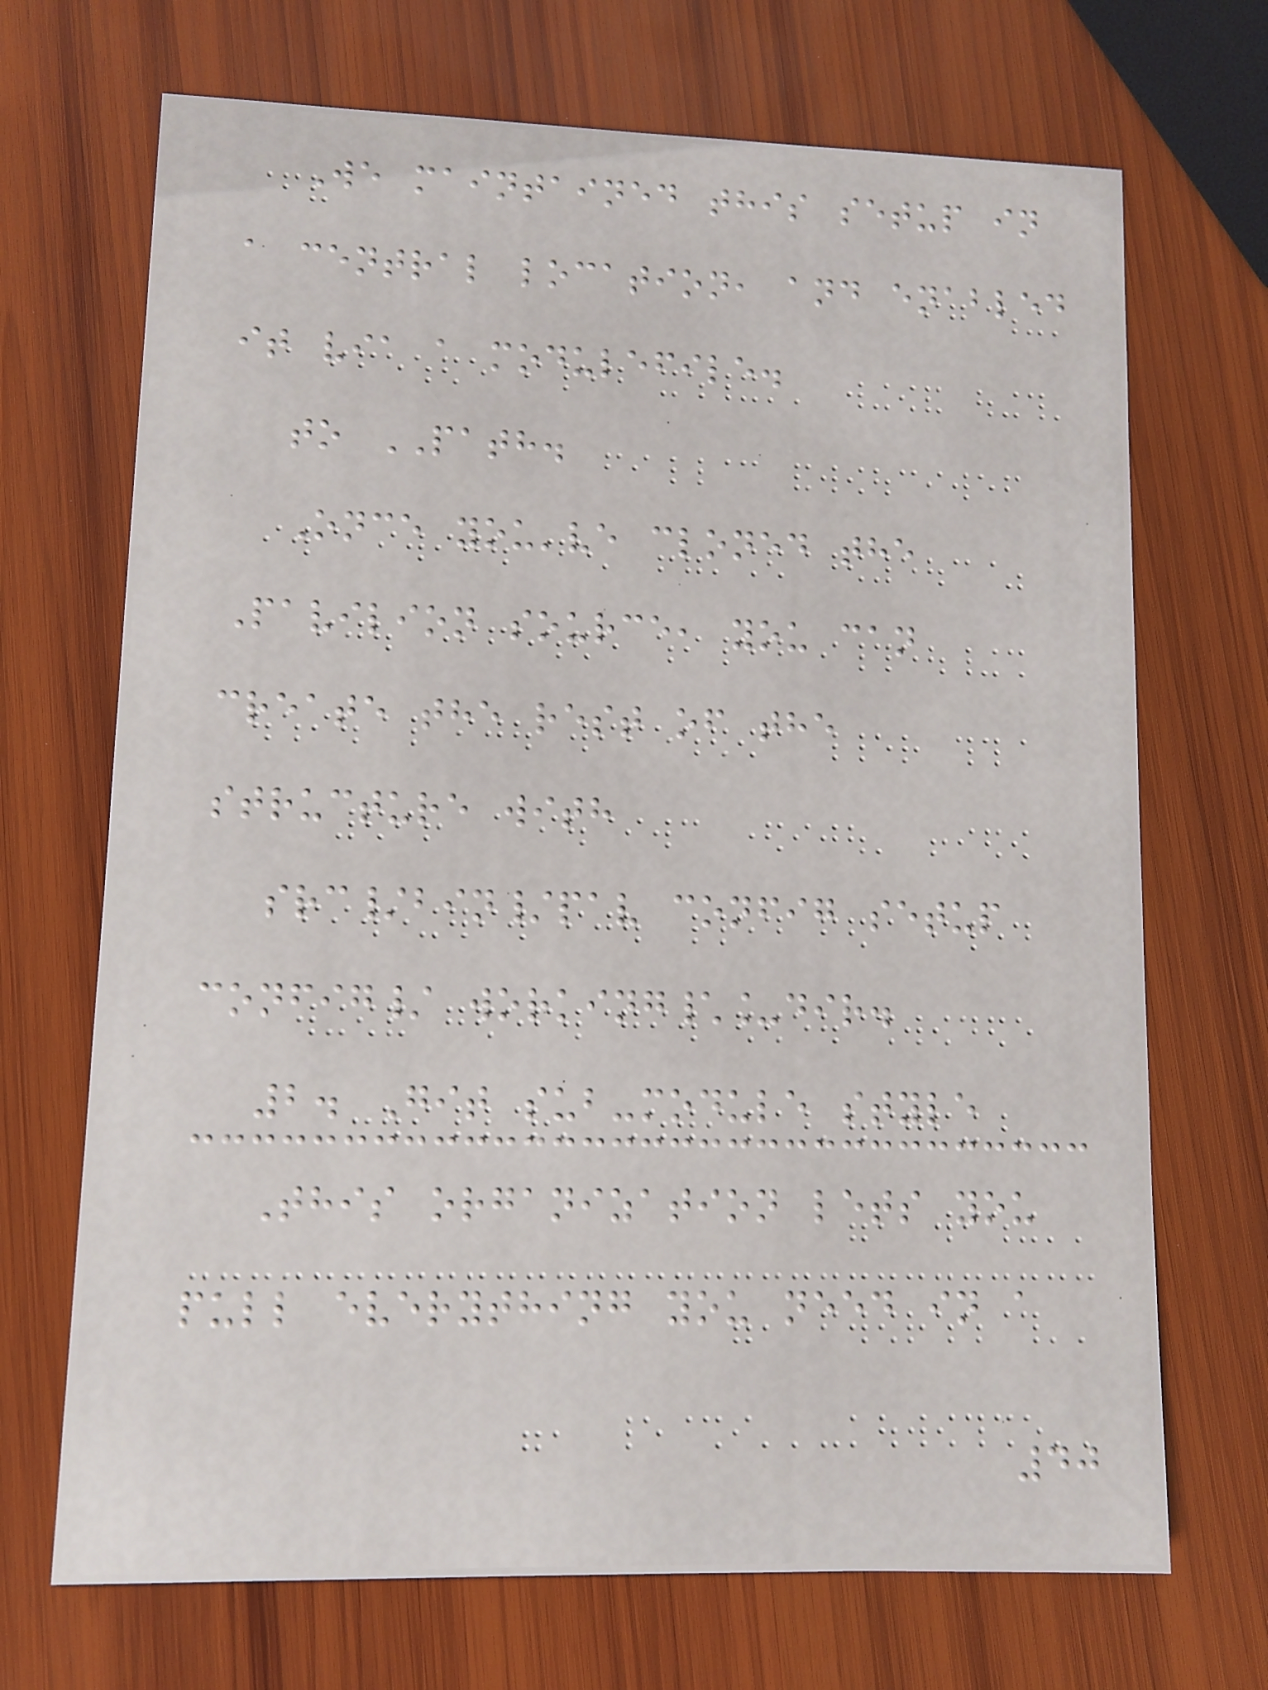We maintained this setup in
a central location, and enabled
it via a modulefile.
to PATH.
Once you've cloned the
Pavilion source, you can
create the rest of the
structure with
src/bin/pav config setup
config/ working\_dir.
2. Git sub-module style
This organization lets you
pull everything you need in a
40
